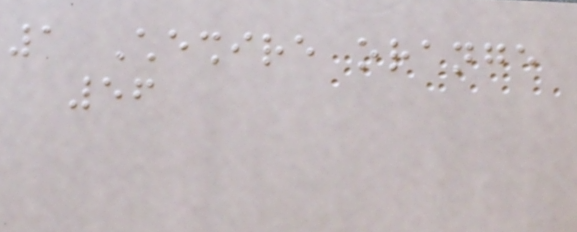1 Cheshire orange
56
